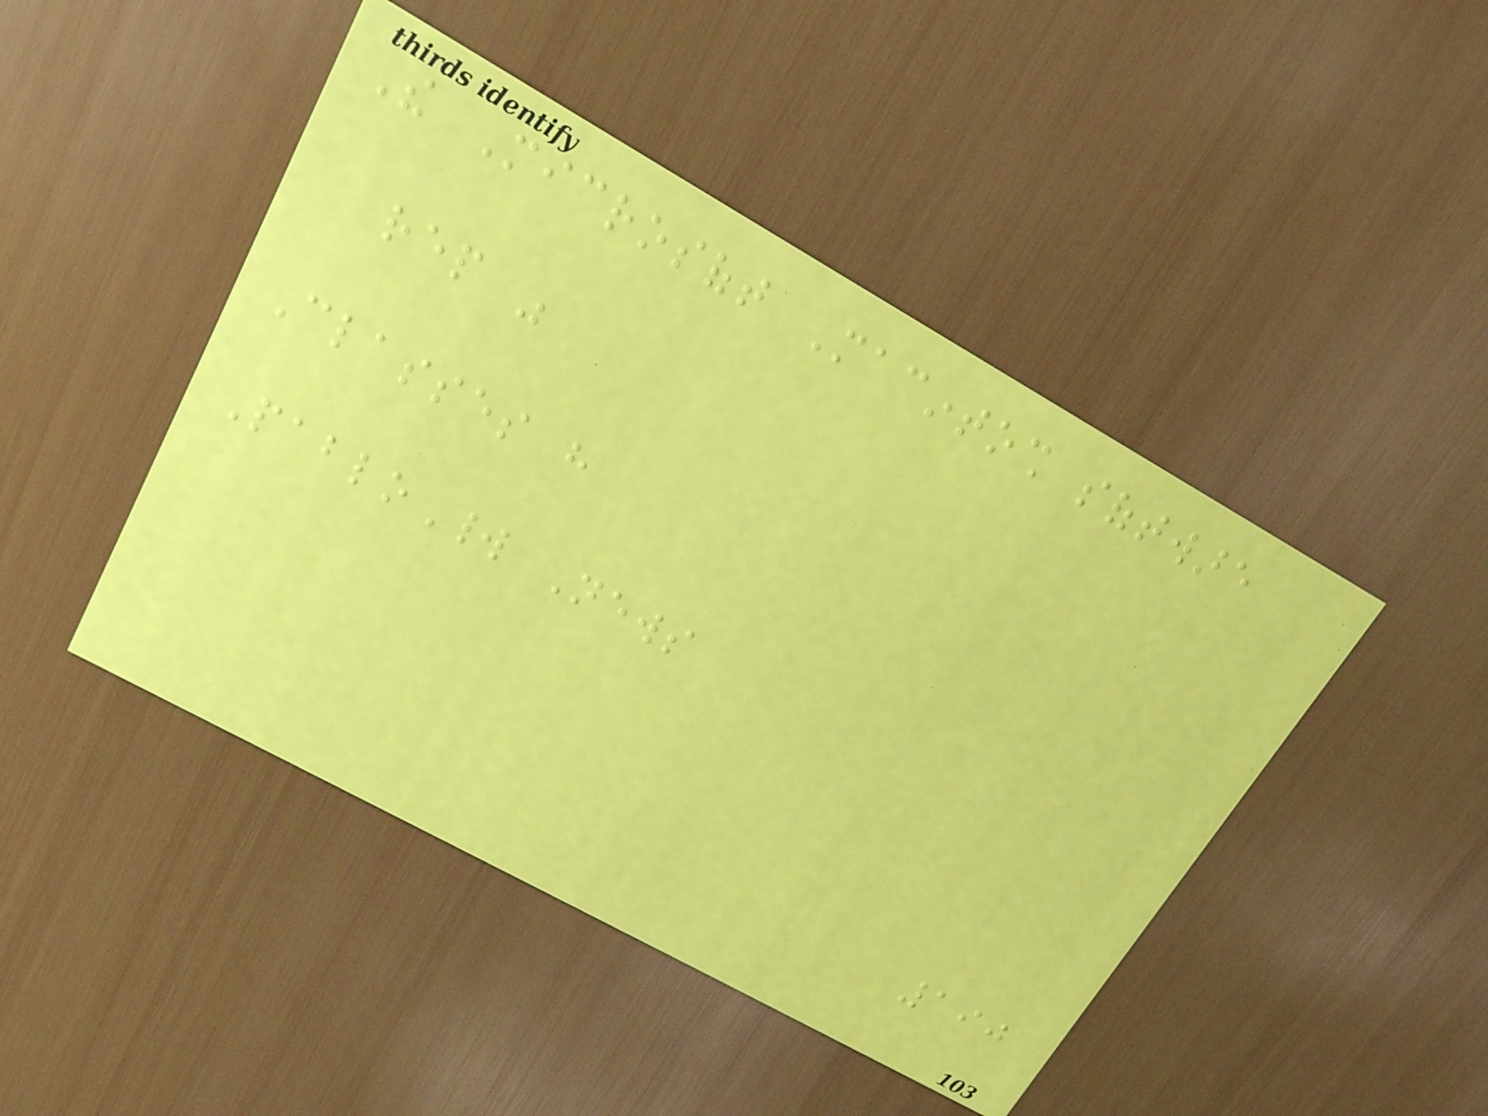The Microsoft Macintosh software
rep was
Classes have
PabloWorld News
190
